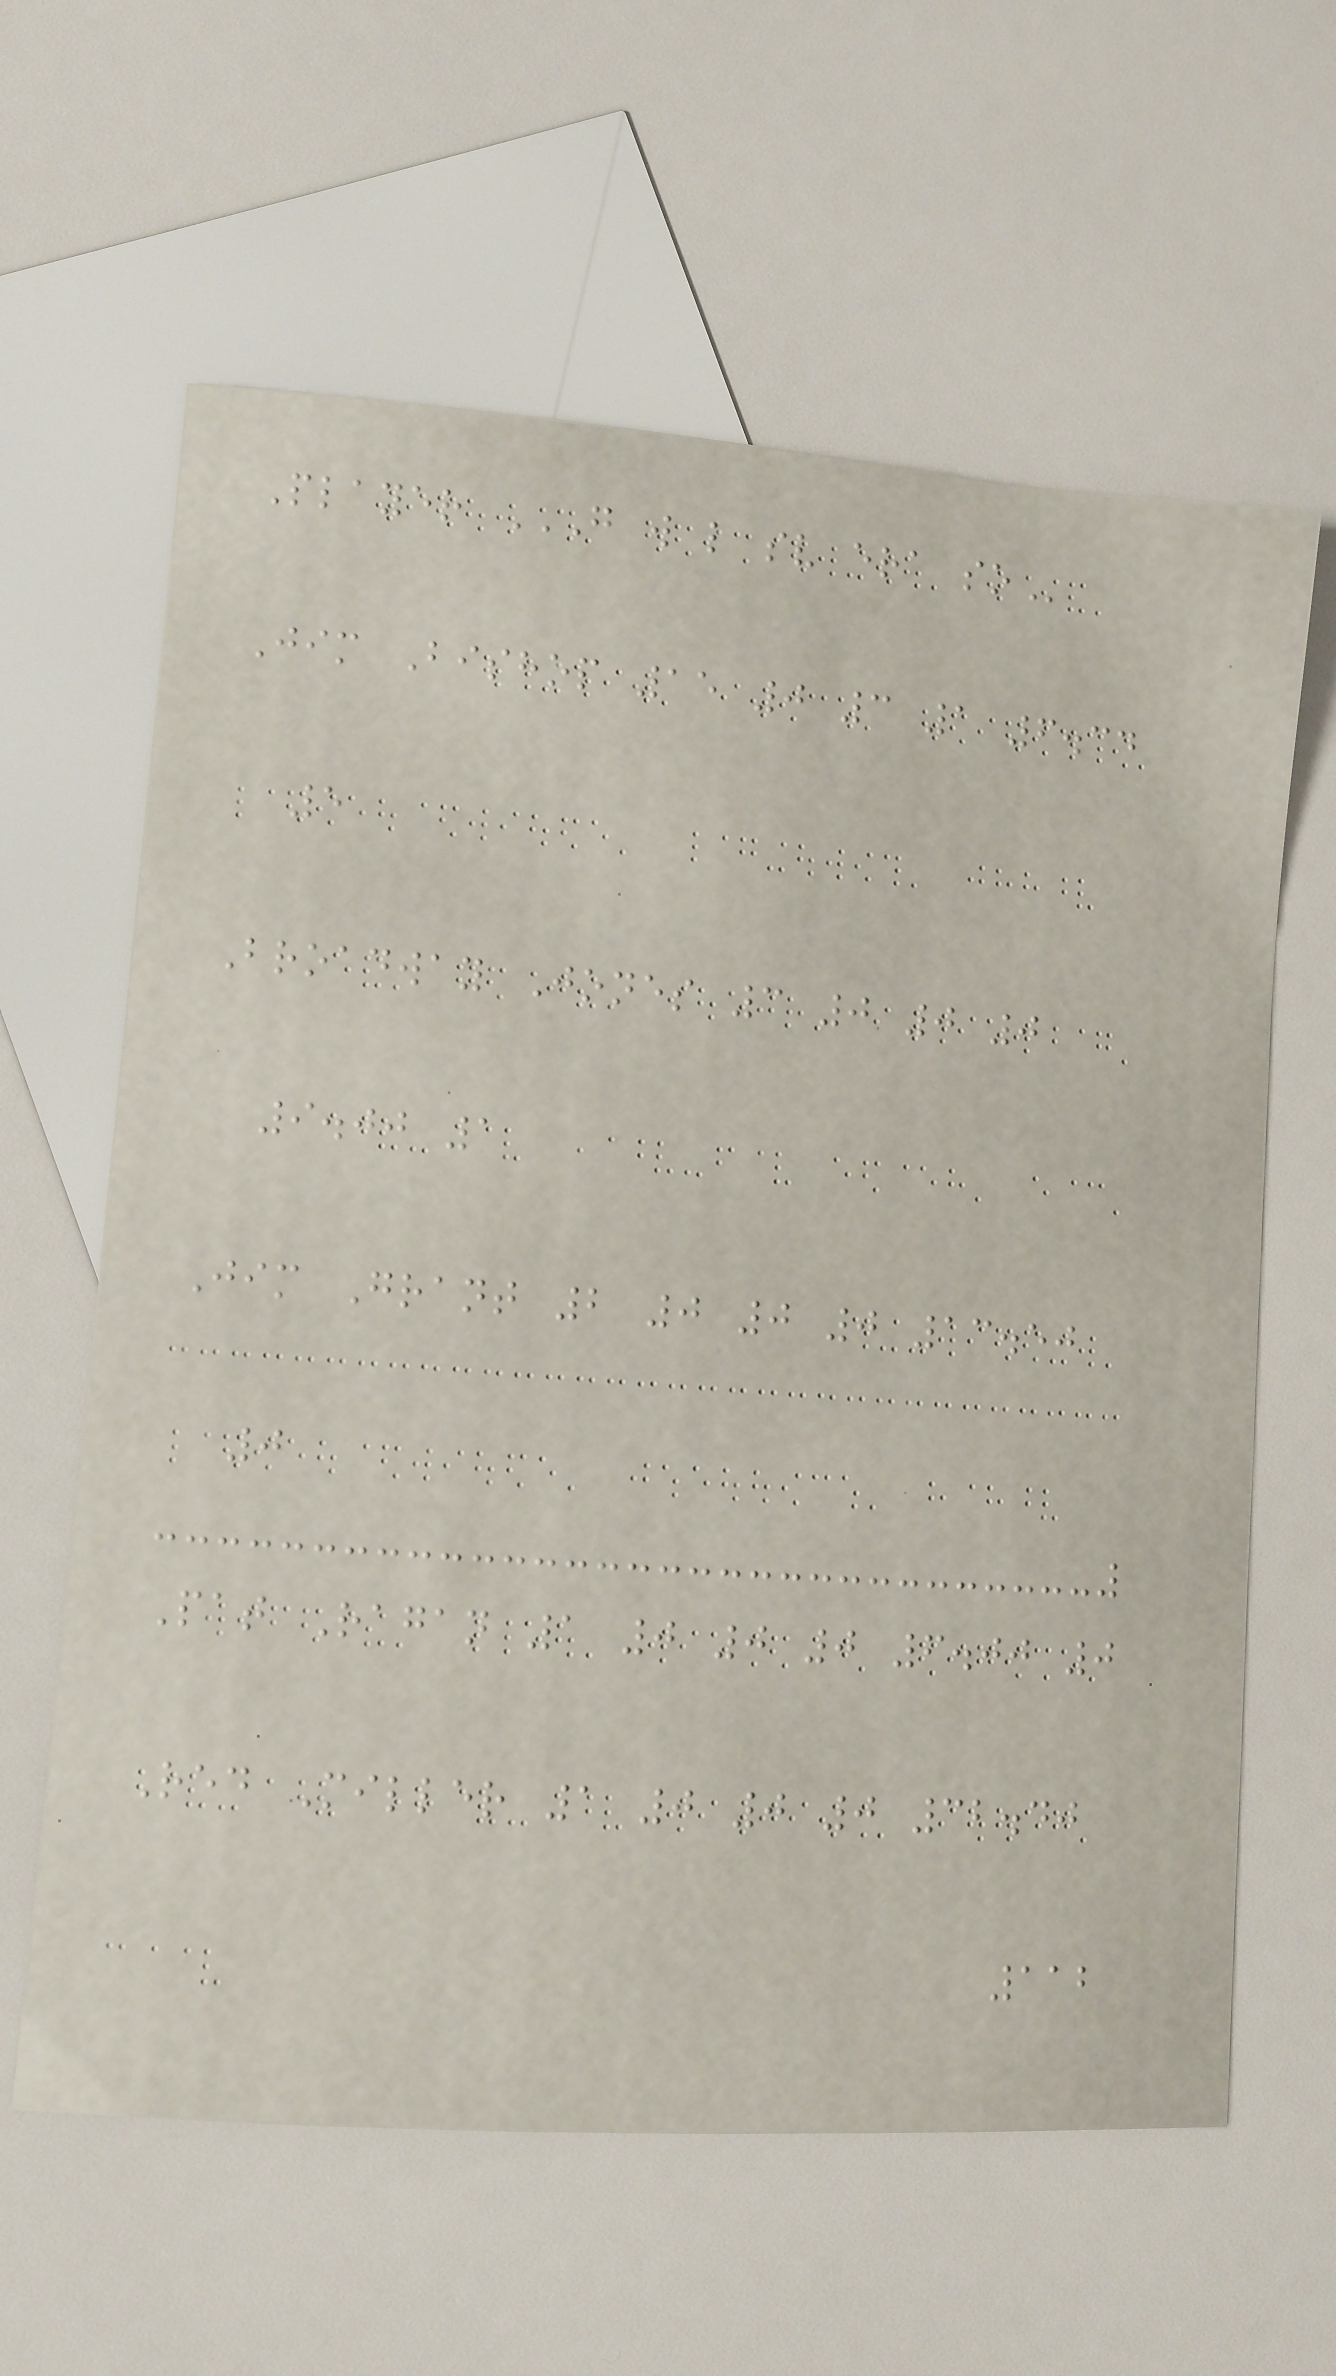Player G W L SV ERA SO
Jim Bishop 15 0 3 1 6.34
5
Broadway Jones 3 0 0 0
9.00 1
Jim Grant 2 0 0 0 13.50
0
Pat Ragan 1 0 0 0 6.00 0
Red Miller 1 0 0 0 32.40
112
